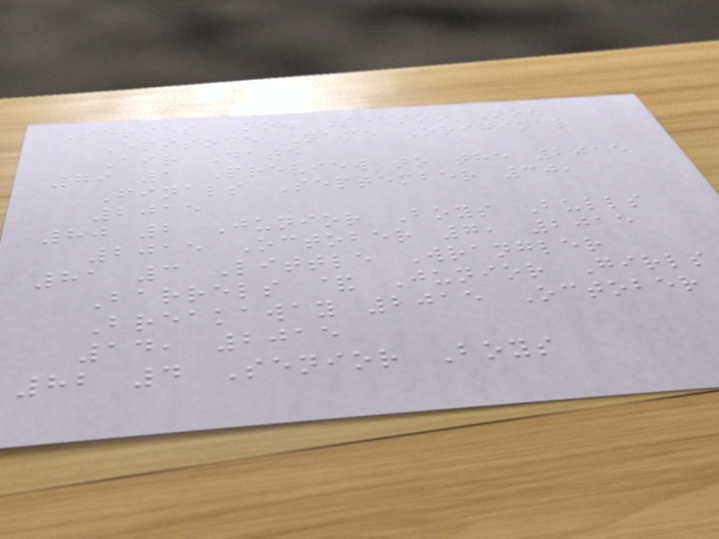Series No. Season No.
Episode Name Original
Air Date
79 1 Preview to the 2015
Finals September 30,
2015
80 2 Junior Boys Bulls
2015 October 7, 2015
81 3 Little Wrangler
Barrels & Junior Girls
Breakaway 2015 October
14, 2015
82 4 Senior Boys
